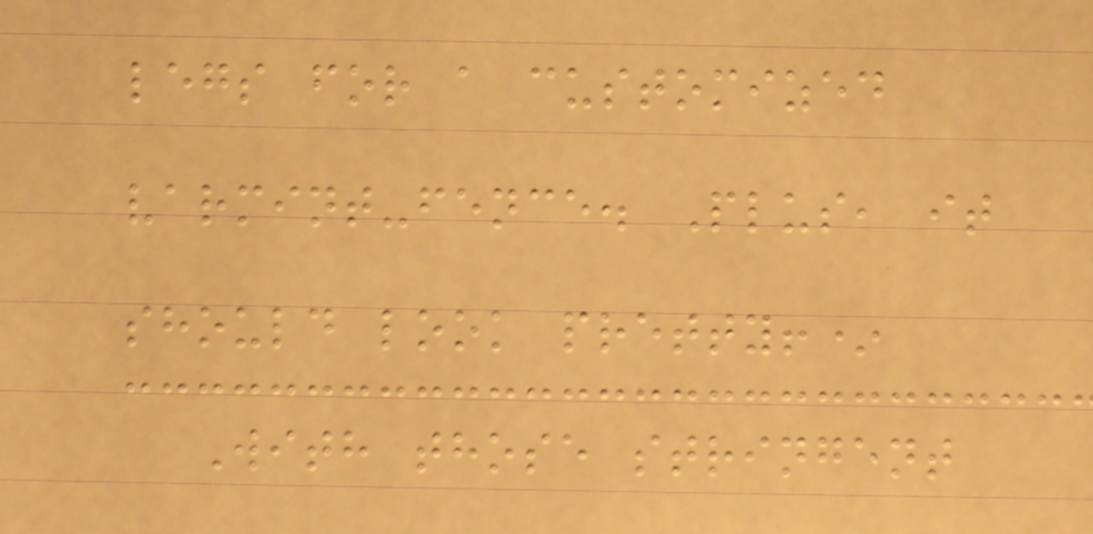legs for a customized
varmint-fence. Plus, it
should look pretty!*
With those stringent
